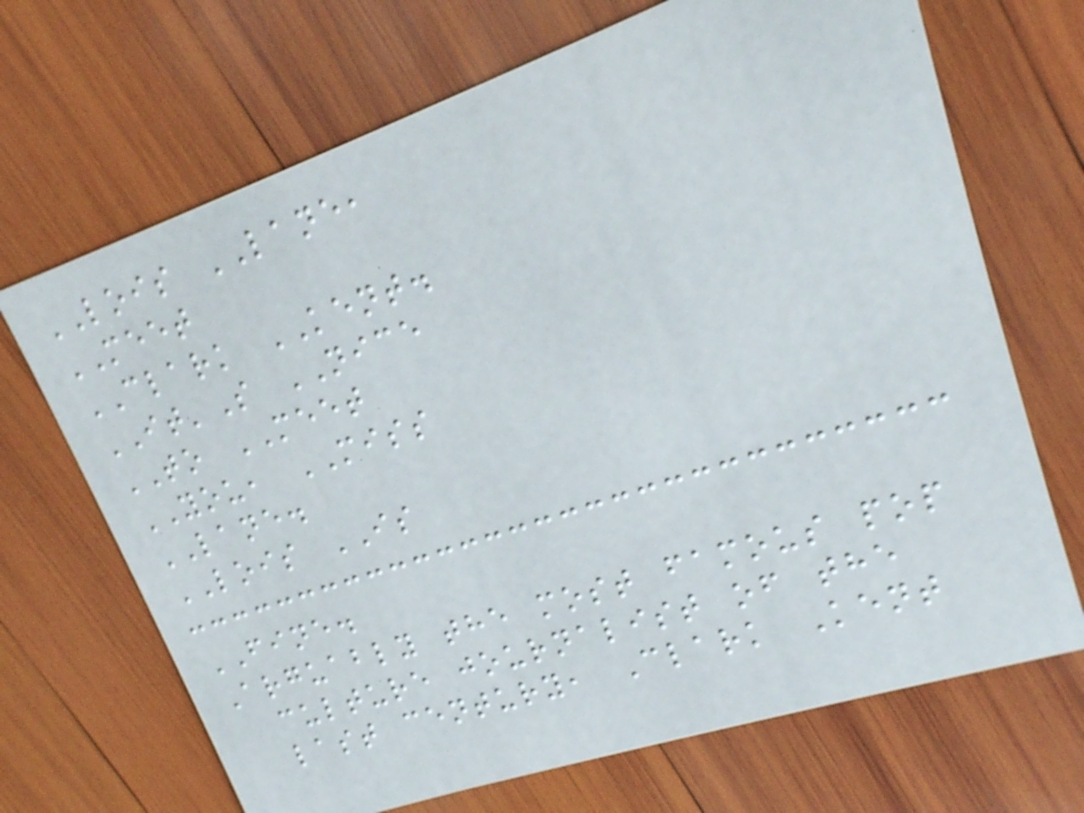LOIS LANE,
MEET
CLARK KENT.
IT'S NICE
TO MEET
YOU, MISS
LANE.
LOIS IS
FINE.
Arguably the most famous pop
culture journalist of the
last century, Clark Kent
